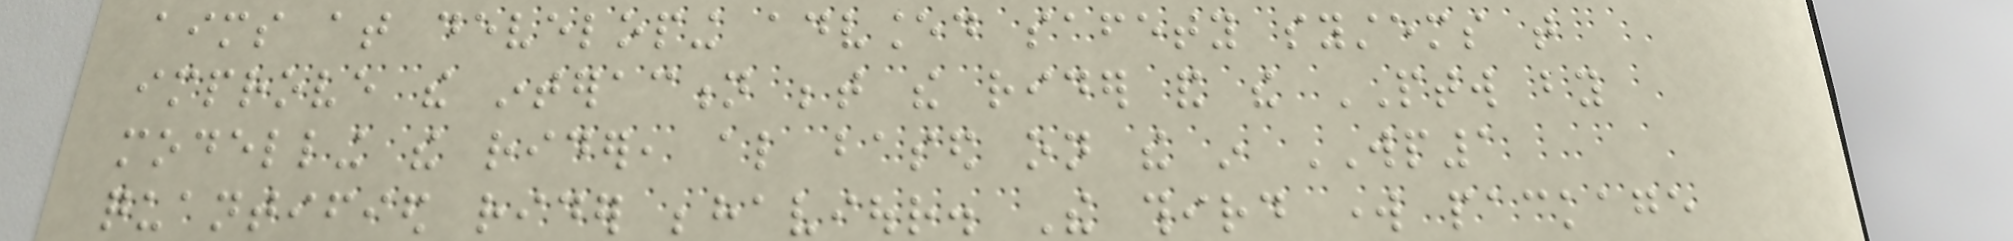aims at developing advanced safety systems that
improve the interaction between the rider and the PTW by
modelling the rider, also based on the in WP1
quantified rider behaviour. The third work package
